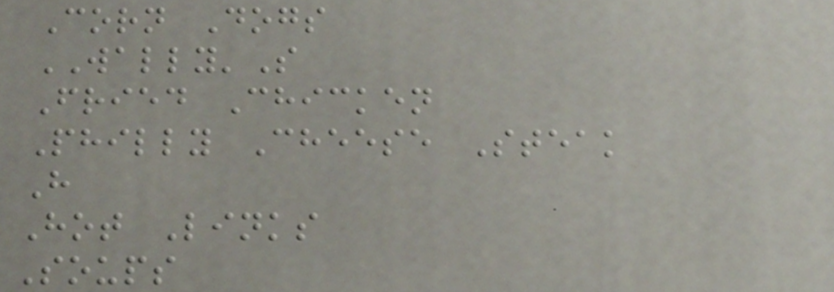Corn Dogs
WALLY'S
Fried Chicken
Philly Cheese Steak
H
Hot Links
Soups
